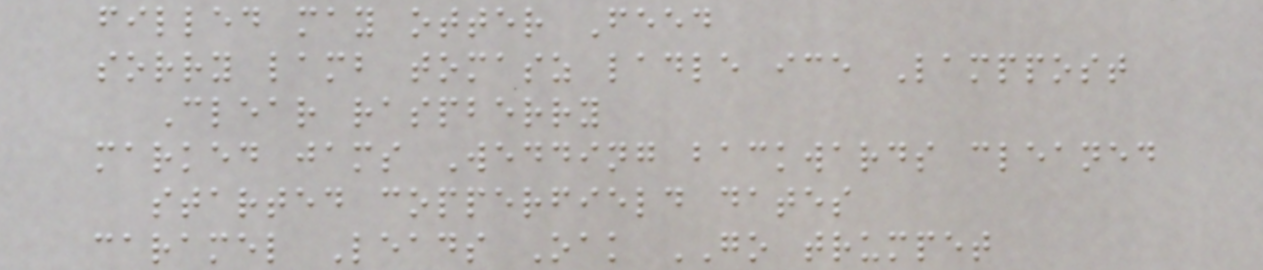filled may otter Feed
sorry lamb tomasz ladle ice Lamppost
Clear raspberry
marked jams Wedding backwards cleaned
started copperfield dates
caramel Leads Oak GO trumpet
